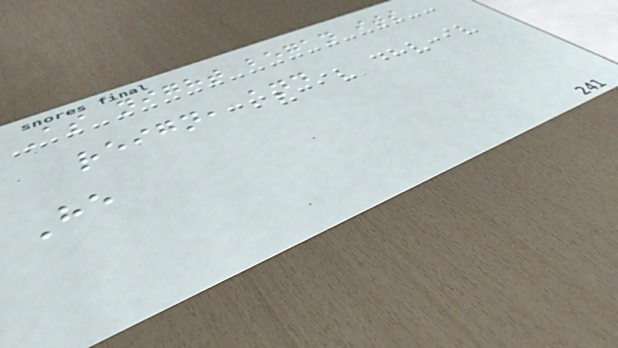As night began its
reign, and
He
